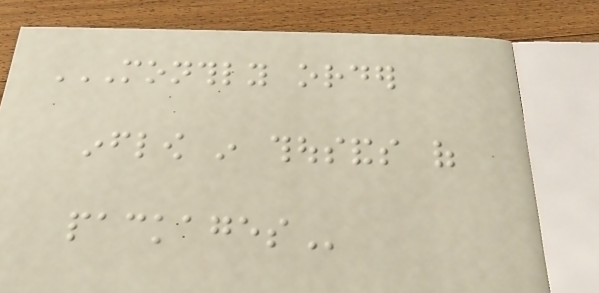MONTHLY ORDER
INFLOW IN THOUSANDS OF
PACKAGES
